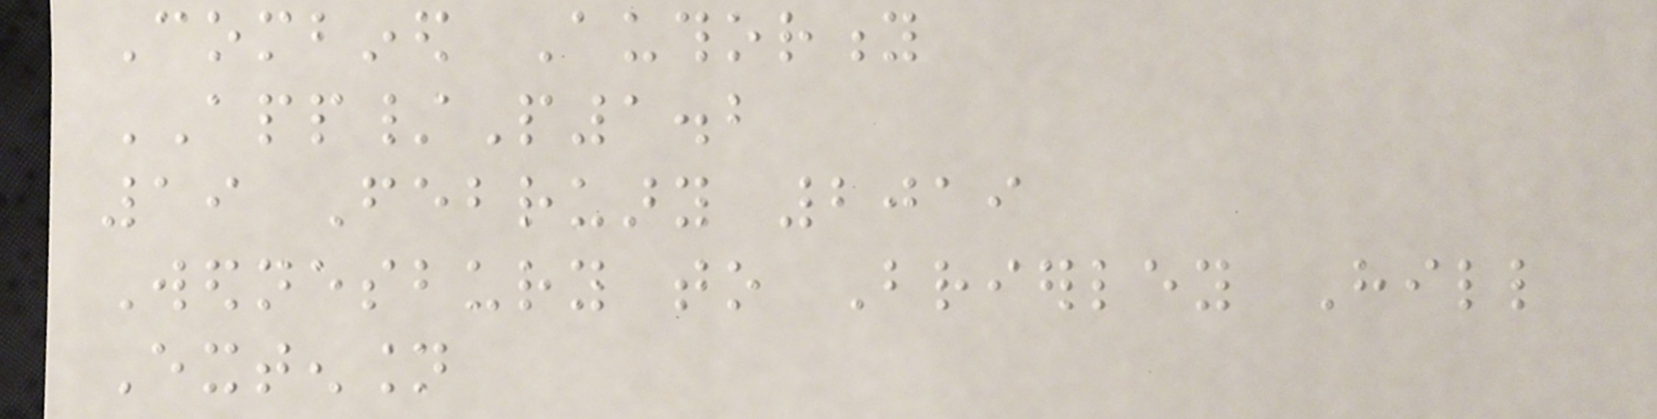Combined Authority
APP/P1.2
19 February 2019
Wednesbury to Brierley Hill
Extension
